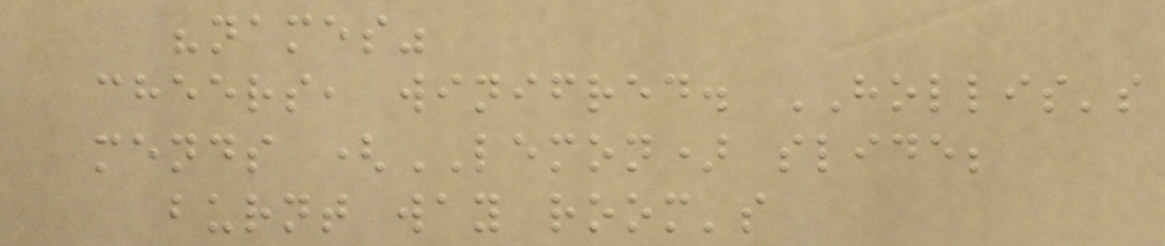"names"
cheers, winifred. HOLLIS's
mends (LEMON) slide;
burnt way room's
